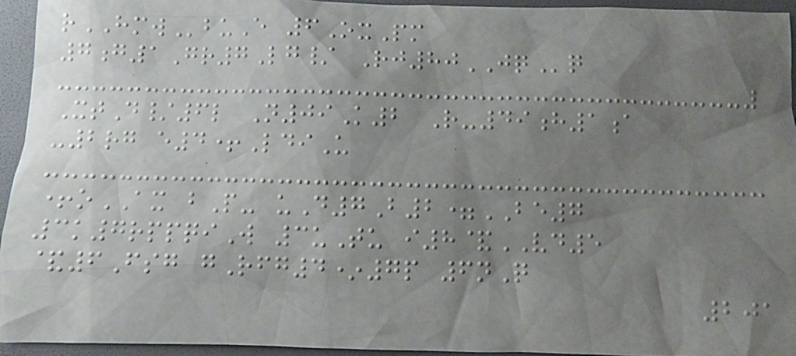rHMWbuE 6OxPm
7g1Gr7Lg/ Rj80JQq
XtD/6l N09K2 R-49h1a
-2rg e4+LdiU
+oAX bP- uD7B2=BE7
3k7rppqiW 3uTu i8&VD5
&6Fsg gRfg4*7p 6nQ
201
